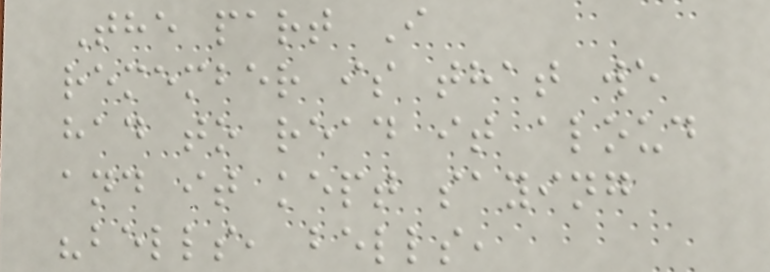The part I
remember is that we
had to read it aloud
and it kept saying
"bells, bells,
